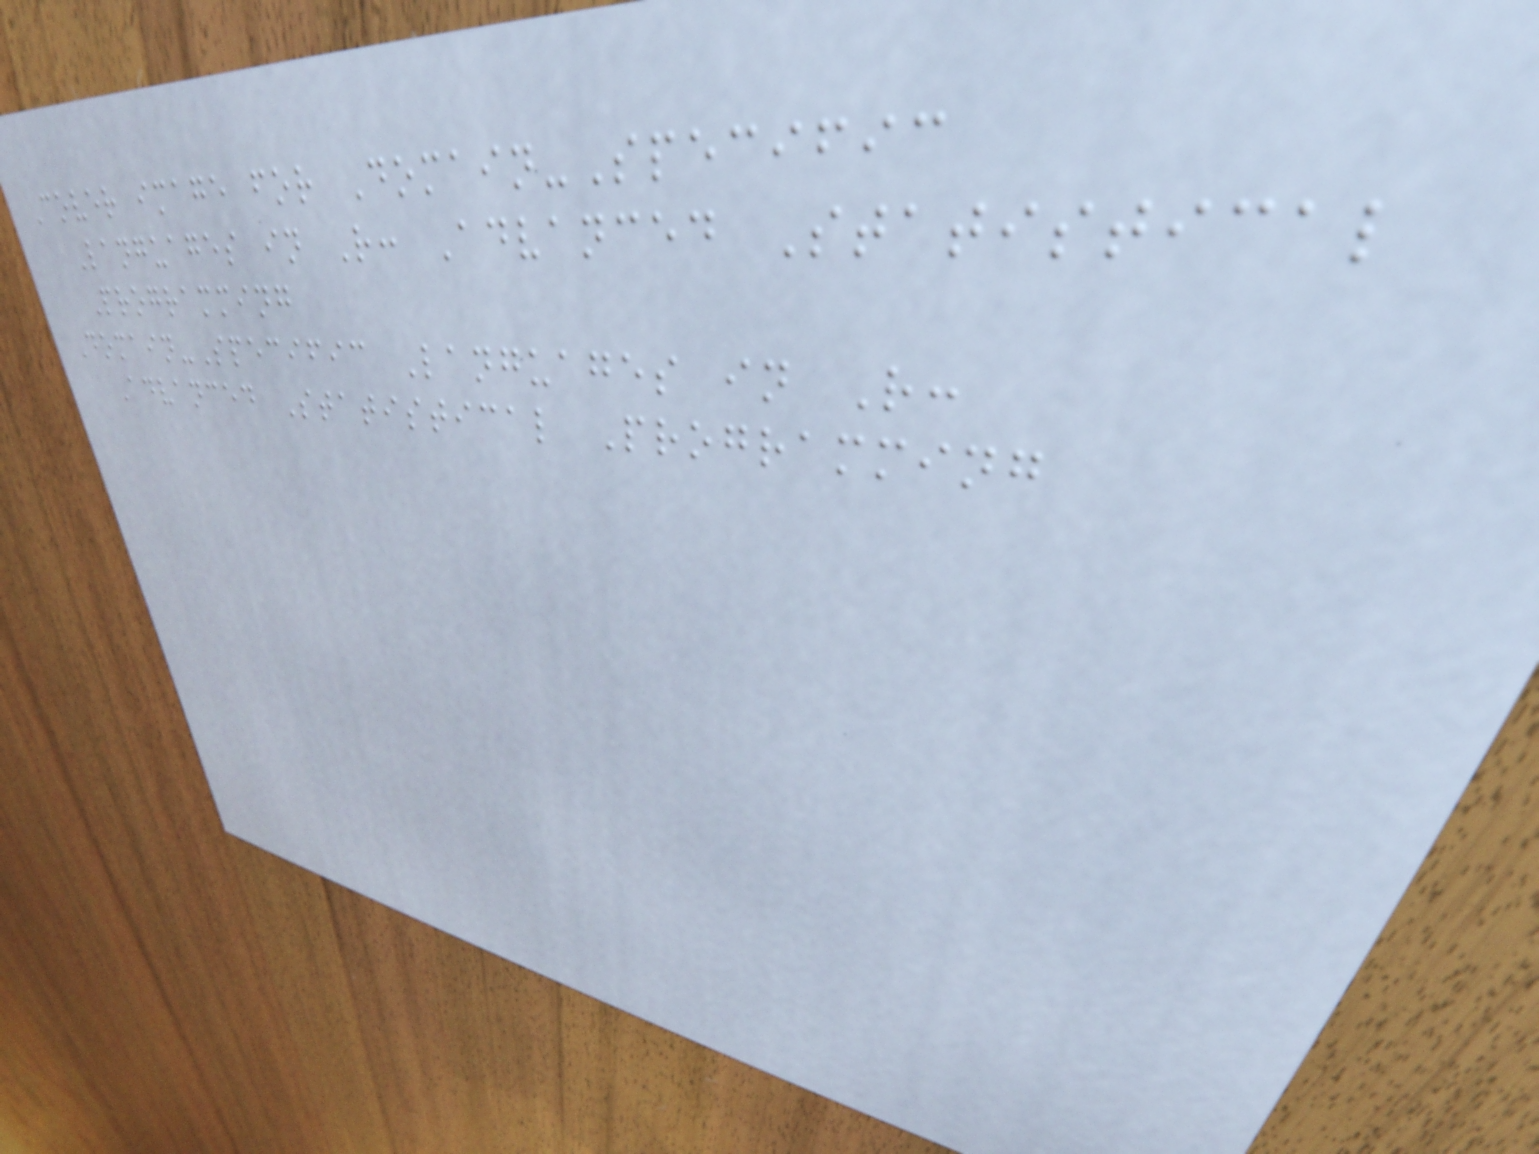Cover image for Domain-Specific
Languages in R: Advanced Statistical
Programming
Domain-Specific Languages in R:
Advanced Statistical Programming
